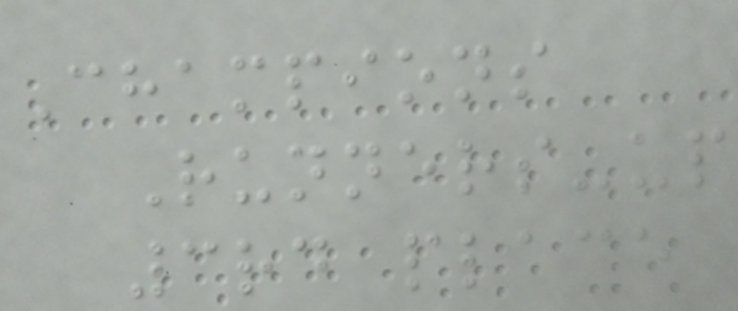Champions
Runners-up
3rd place
